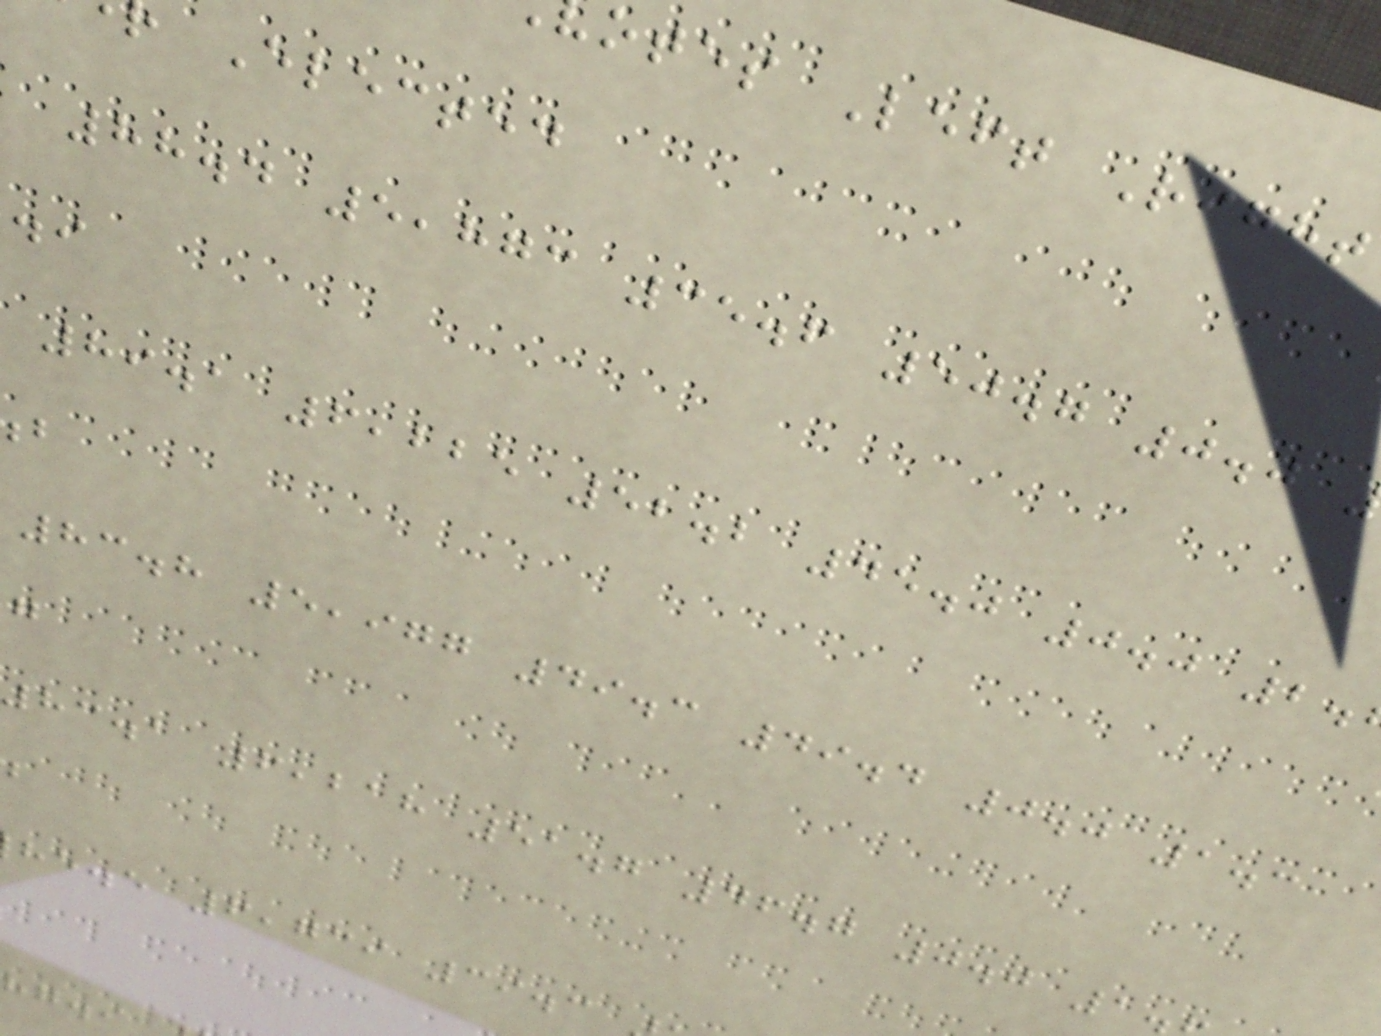otes Left Right
Elected
88.4 5,873 35.6 50.7 0.0
89.1 6,225 52.2 45.0 0.0 2.
83.8 5,977 49.3 49.4 0.0 1.3
83.1 6,218 51.7 46.7 0.0 1
he.e 6,739 39.3
